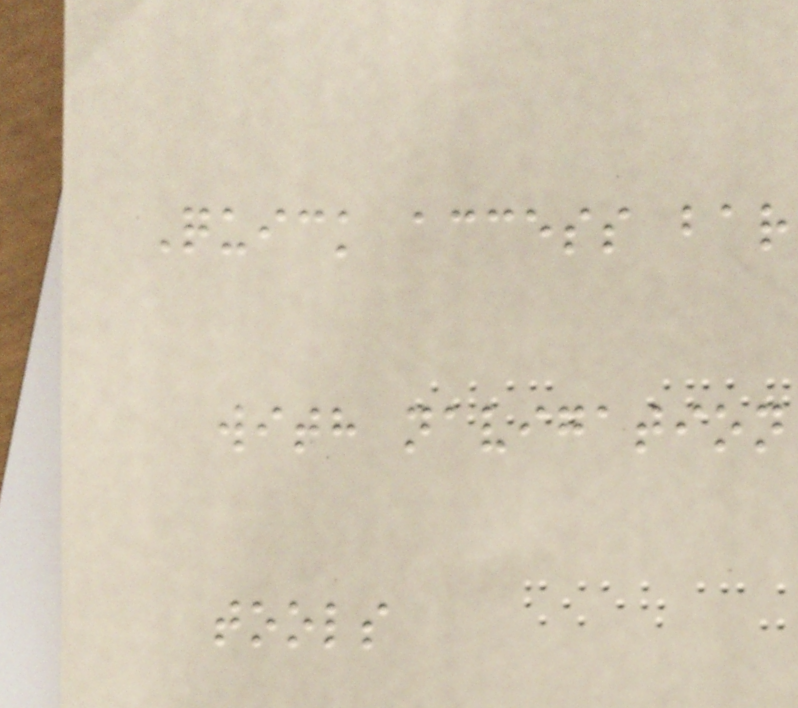Quick access bar
with navigation
tools
